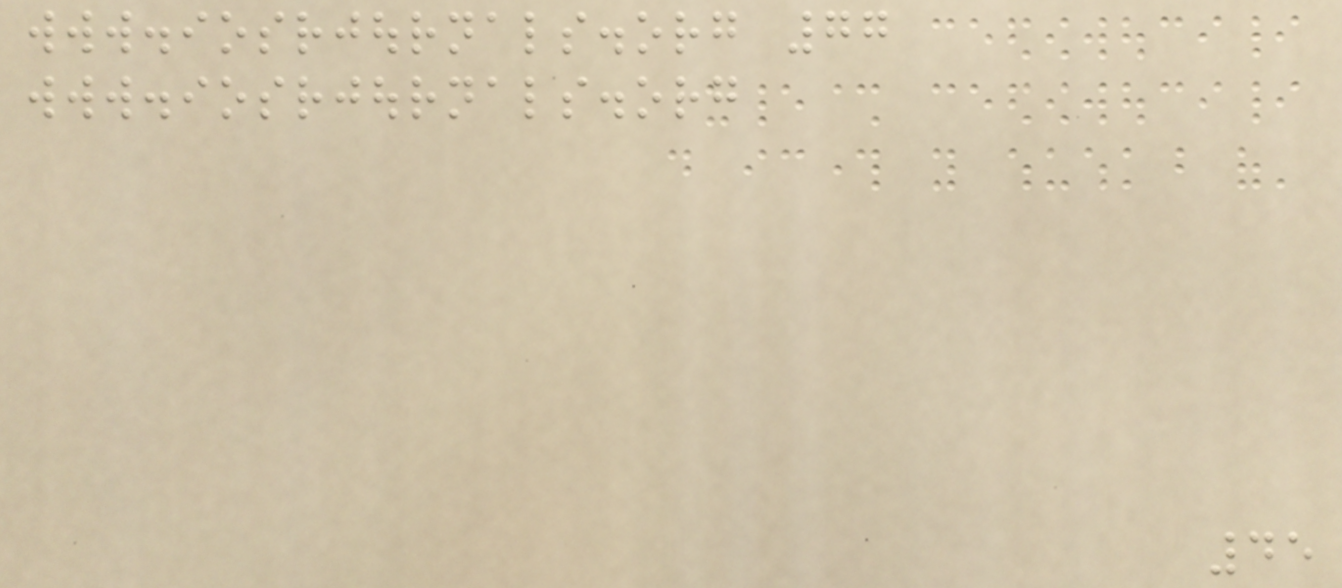www.iosrjournals.org 77
www.iosrjournals.org
45
